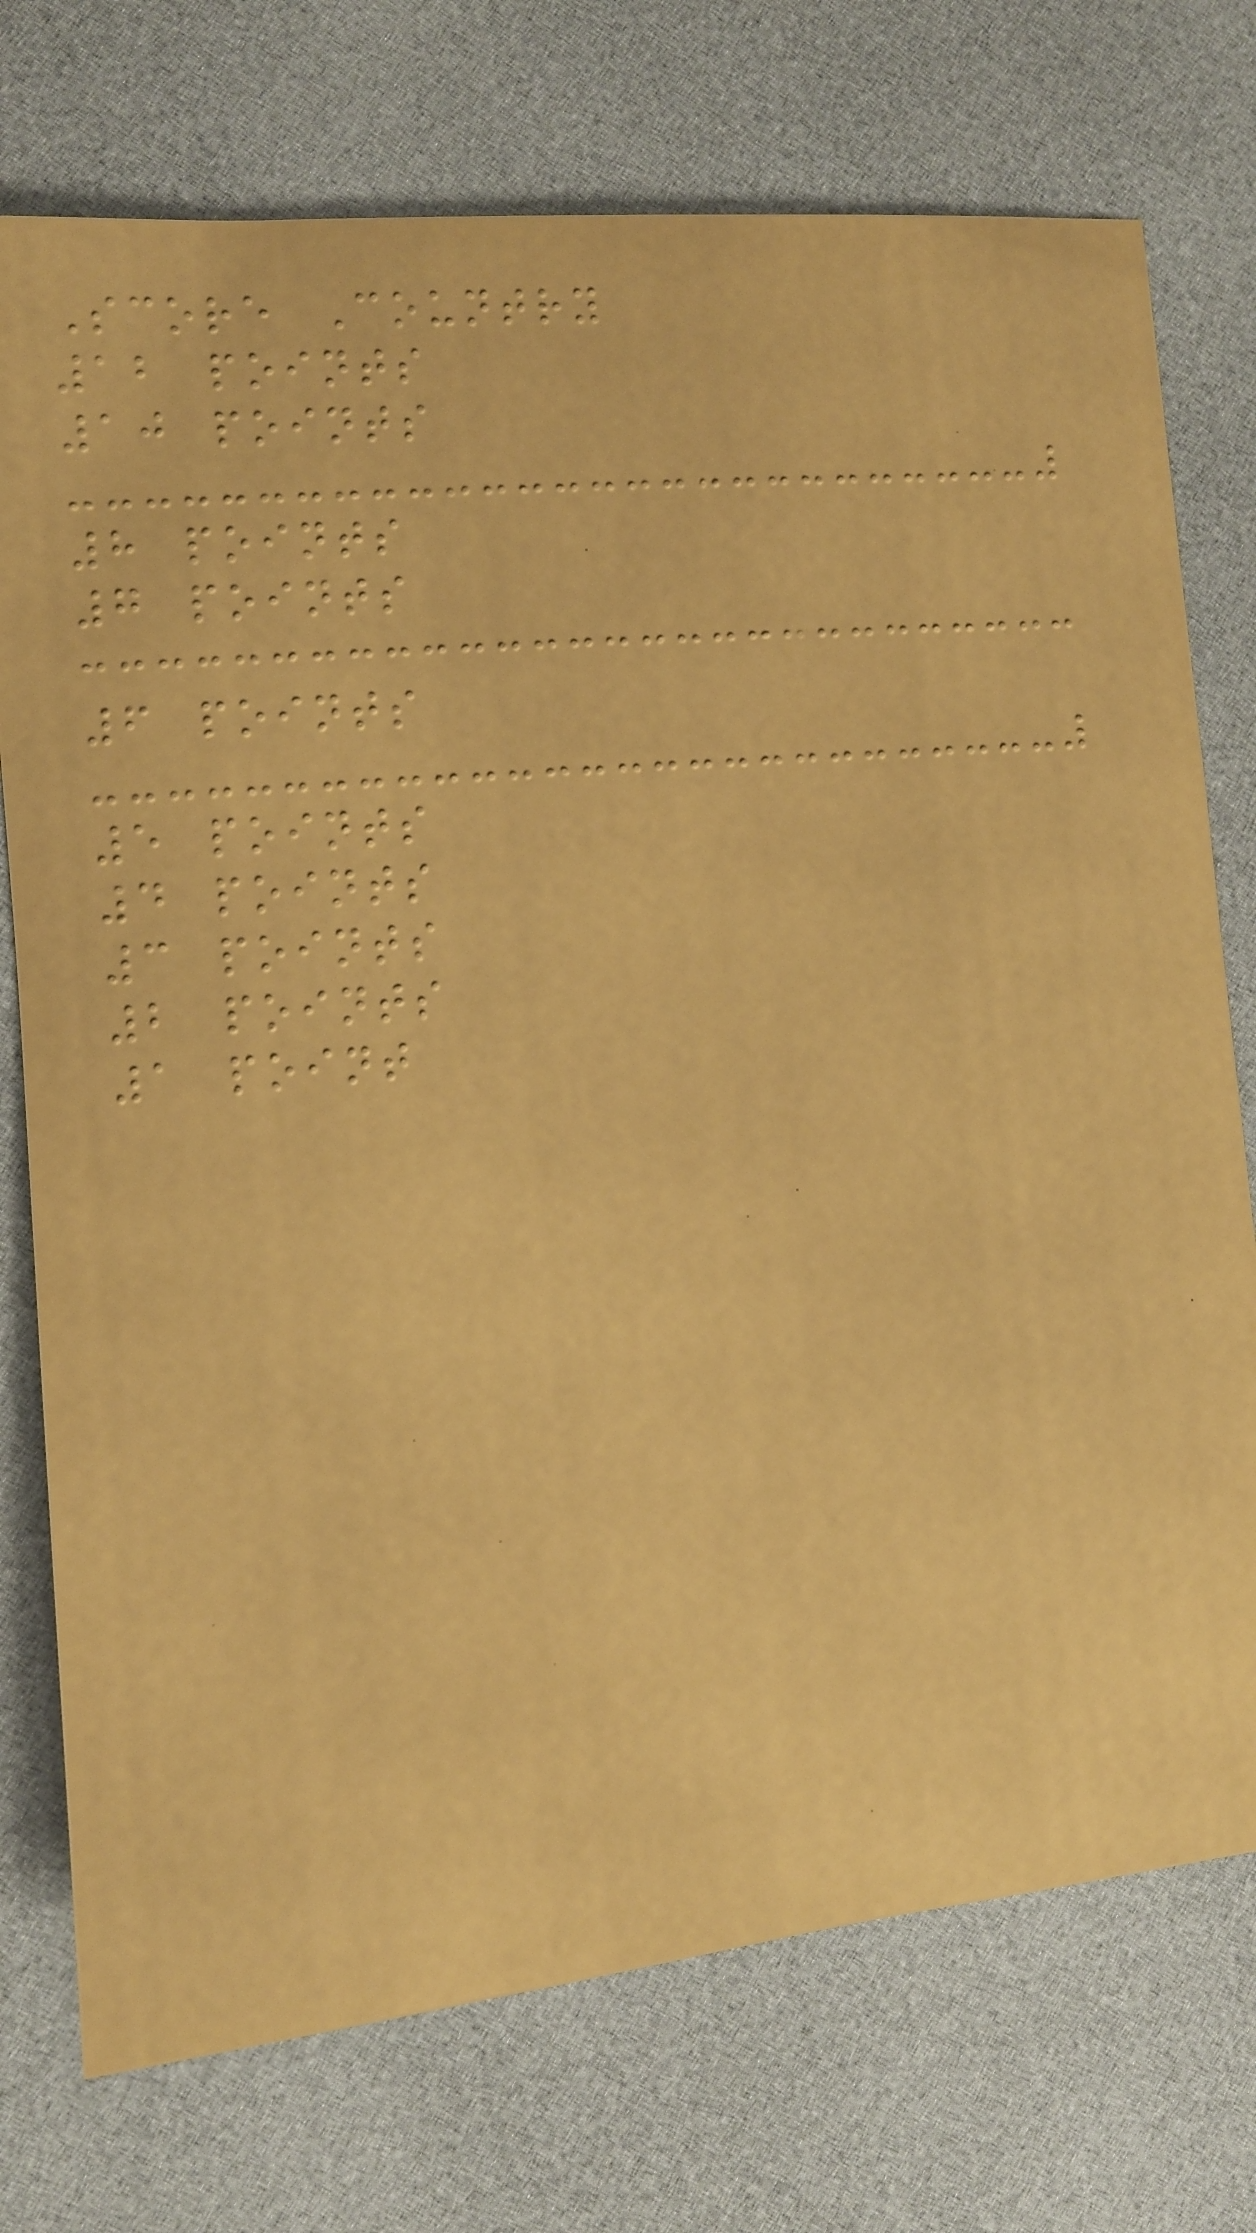Score Country
12 points
10 points
8 points
7 points
6 points
5 points
4 points
3 points
2 points
1 point
